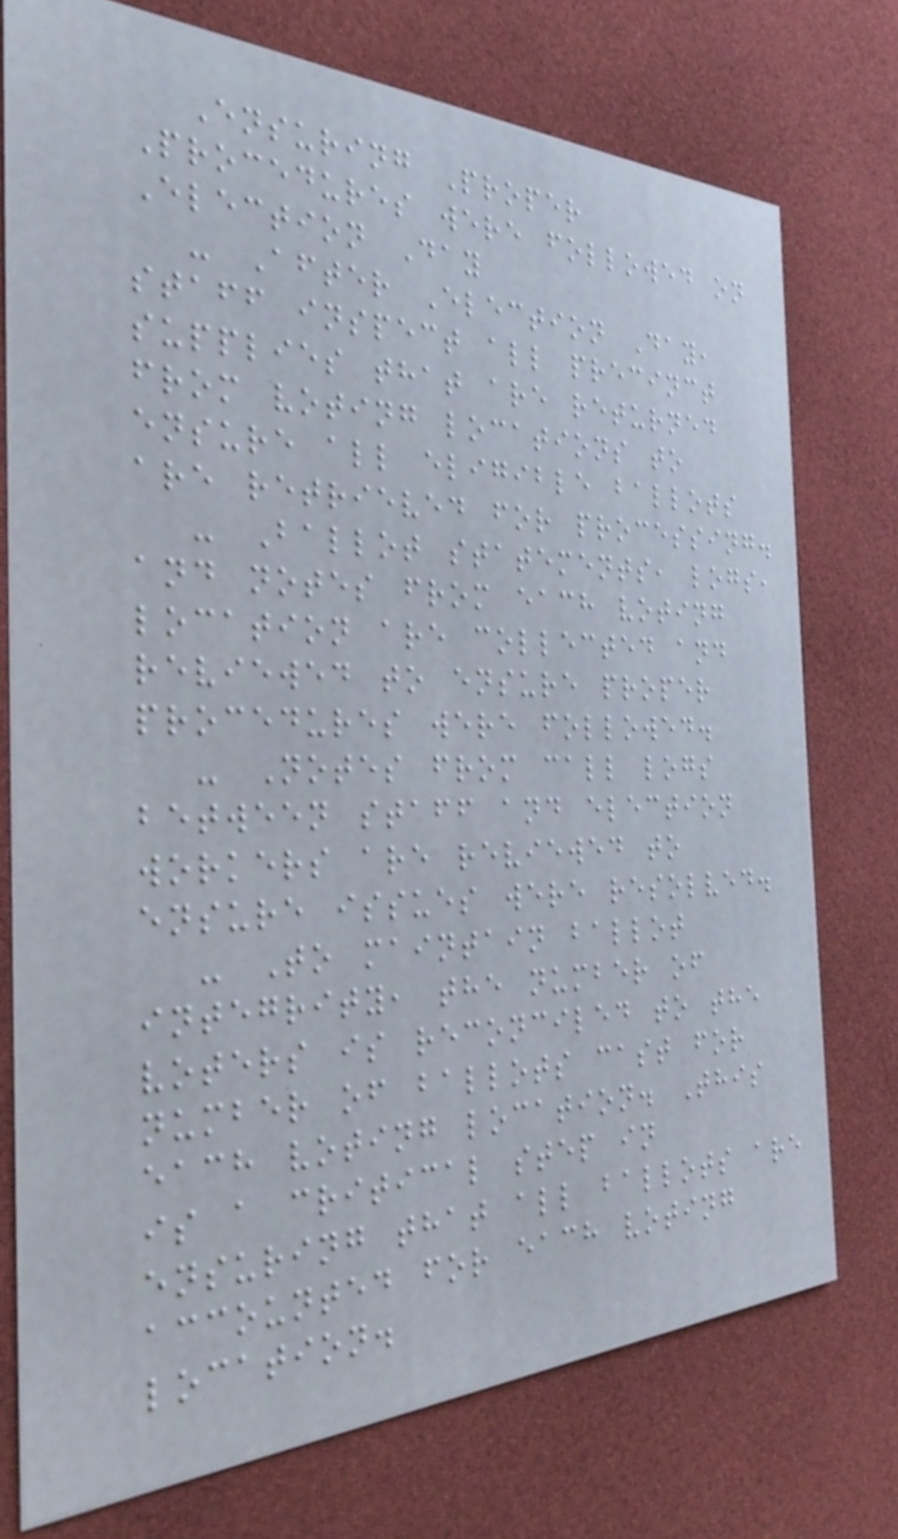Ensuring Proper
Procedures were followed on
Election Day
- After Election Day,
staff inspect all precinct
supplies that are returned
from voting locations to
ensure all eligible ballots
are retrieved for processing.
- Ballot statements, logs,
and notes from each voting
location are collected and
reviewed to ensure proper
procedures were followed.
- Notes from call logs
between staff and election
workers are reviewed to
ensure issues were resolved.
- To maintain ballot
integrity, the number of
voters is reconciled to the
number of ballots cast for
each voting location. This
is a critical step in
ensuring that all ballots are
accounted for each voting
location.
